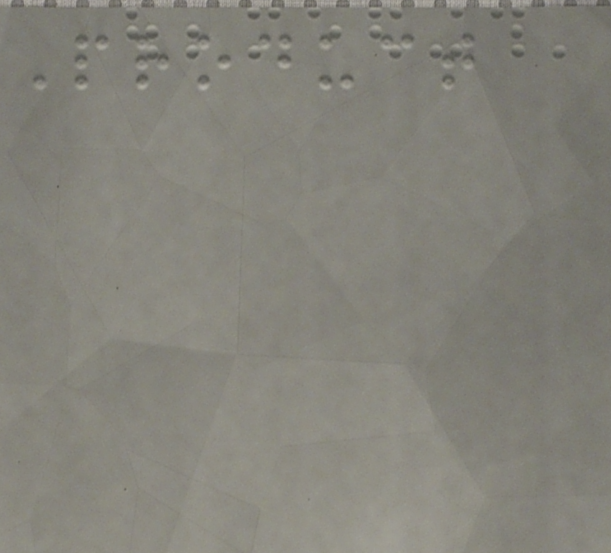Product
